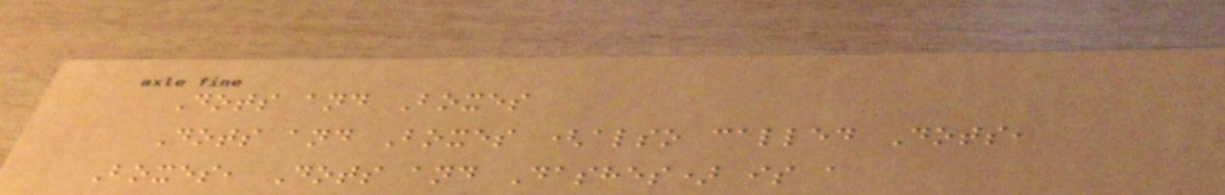Dots and Boxes
Dots and Boxes (also called Dots,
Boxes, Dots and Dashes) is a
